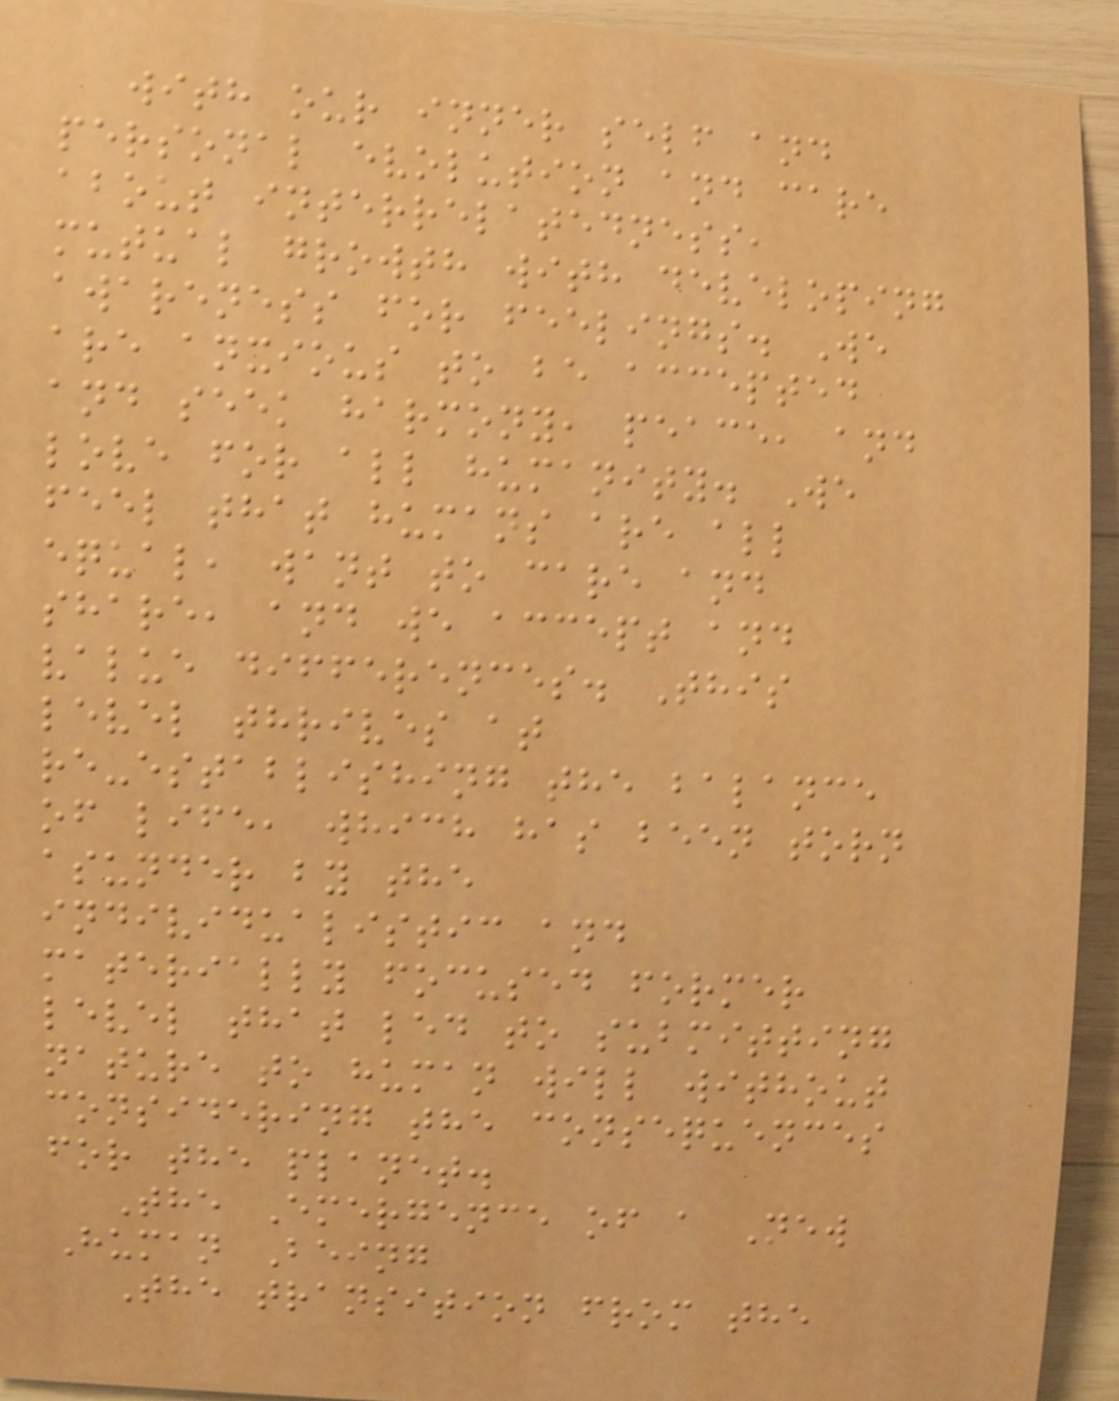with our inner self and
personal evolution and care
about interrelatedness,
mutual growth with developing
awareness for feelings. We
are anxious to be accepted
and seek harmony, peace, and
love for all humanity. We
feel that humans are all
equal, want to care and
share, and we accept and
value differences. This
level thrives at
re-establishing the balance
of life, which has been torn
asunder by the
individualistic and
materially focused former
level that led to submitting
nature to human will without
considering the consequences
for the planet.
The Emergence of a New
Human Being
The transition from the
